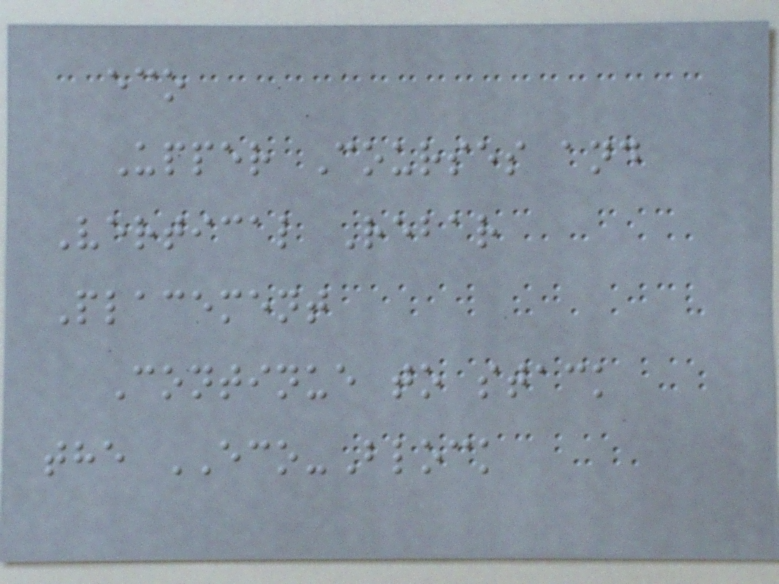eco
Upper Courses and
Vertical Rebar
Placement
Continue to stack
the ECO-Block
